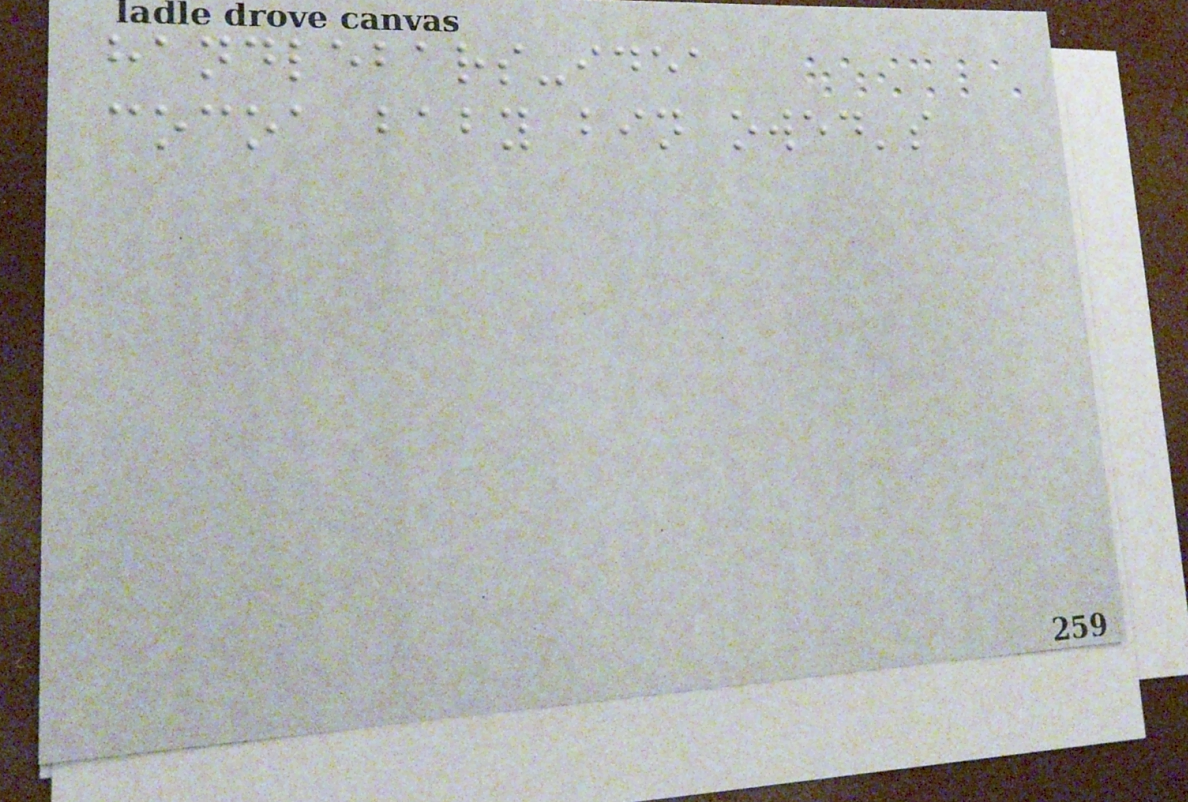handlebars-idea
cocoa baby bin owed's
